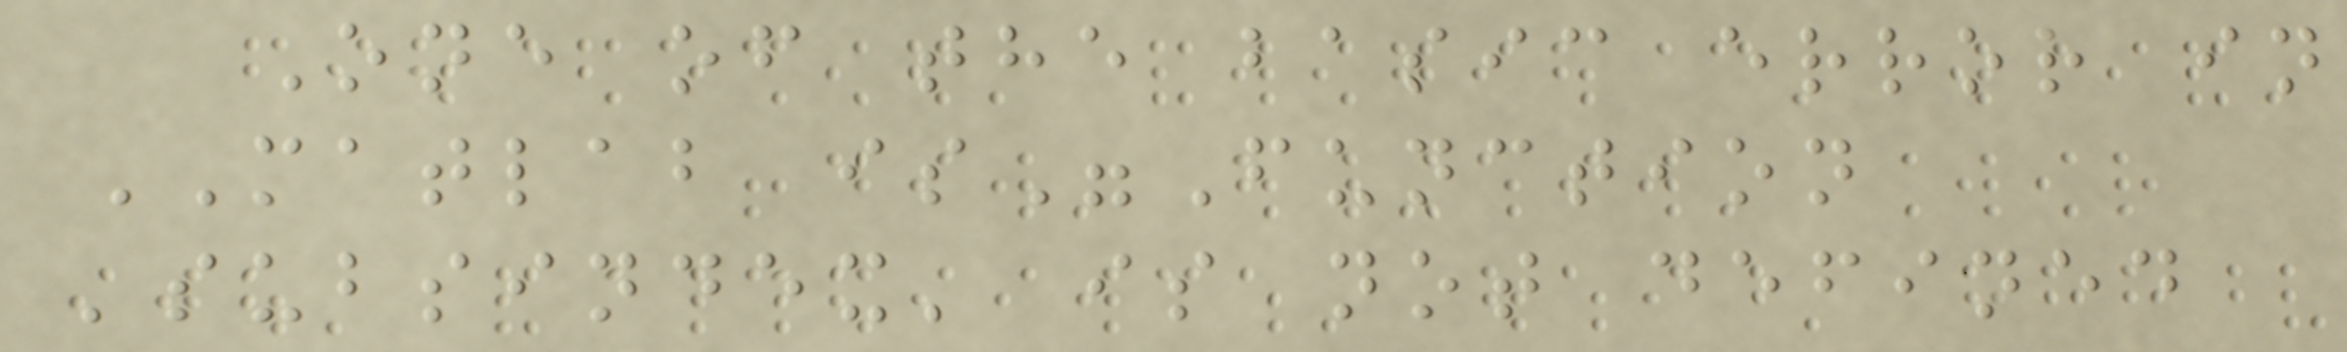One of the basic error in
MATLAB is"Function
'subsindex' is not defined
